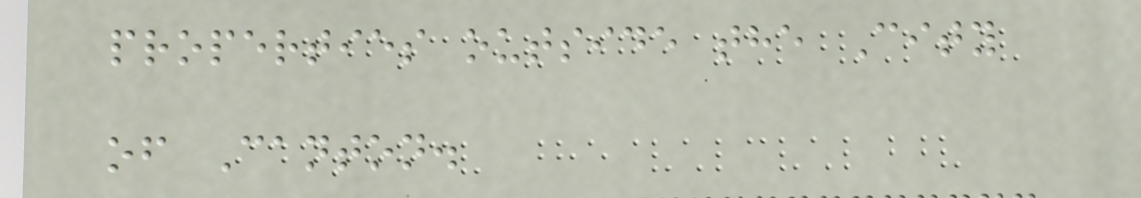properties outside the City
of Canton.
